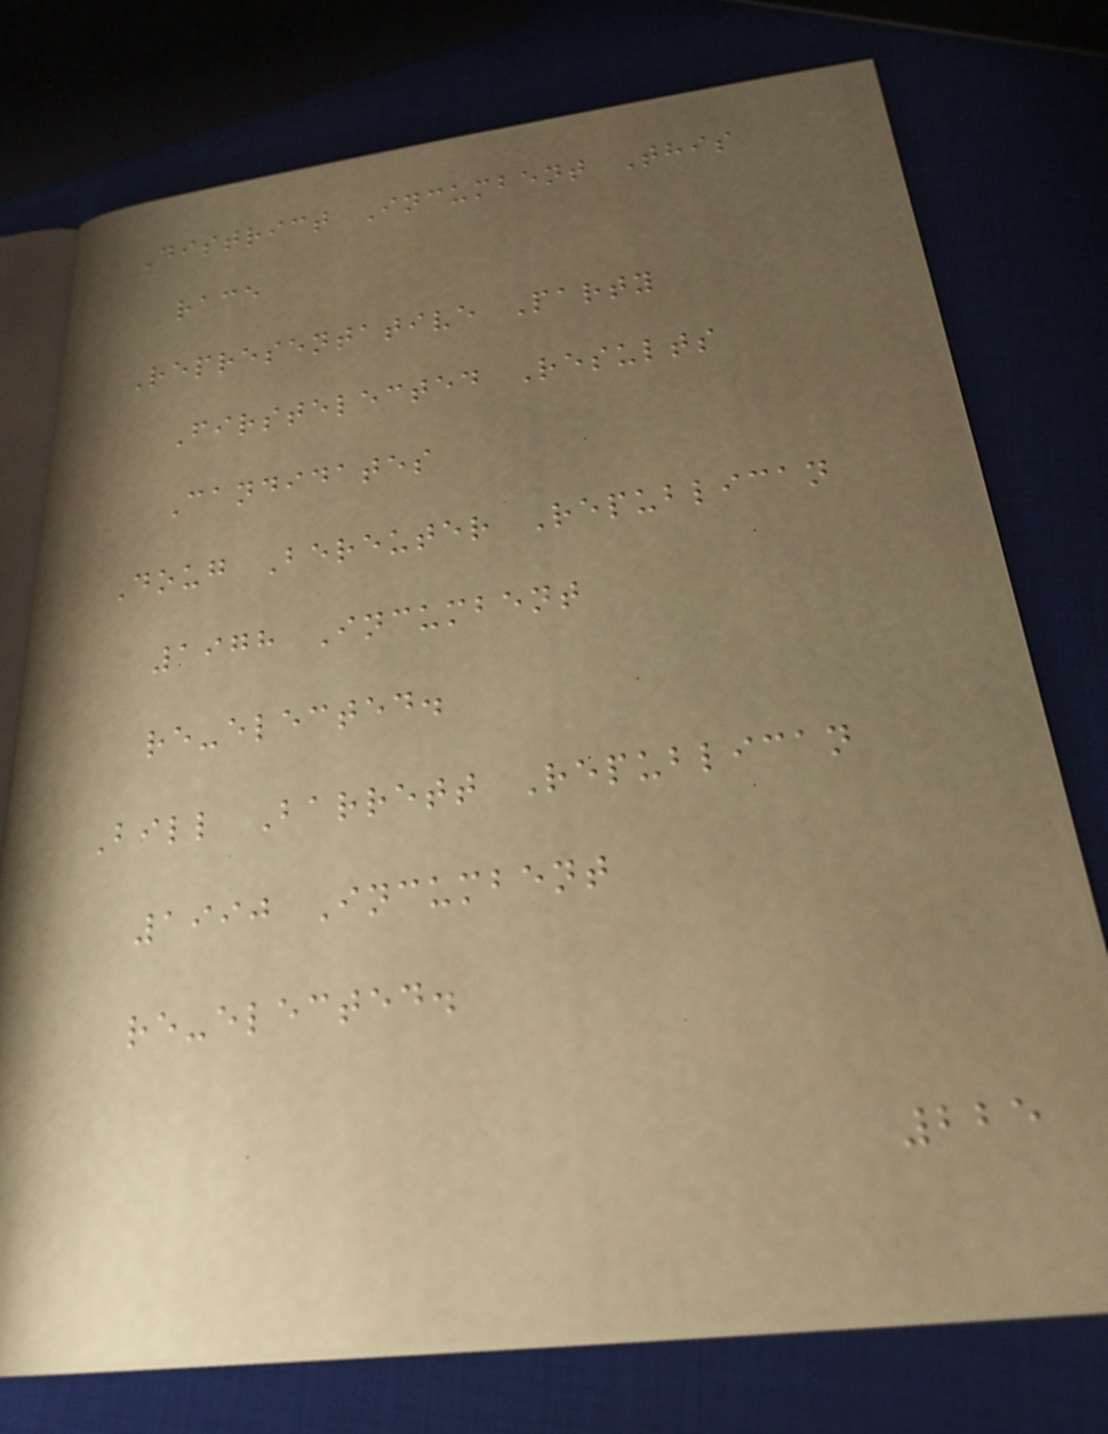District Incumbent This
race
Representative Party
Firstelected Results
Candidates
Doug Bereuter Republican
1978 Incumbent
re-elected.
Bill Barrett Republican
1990 Incumbent
re-elected.
225
